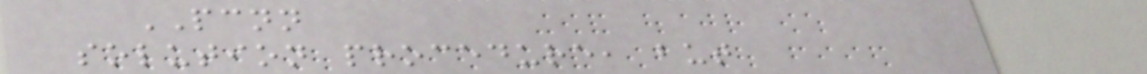PCNN
solution procedure, but
